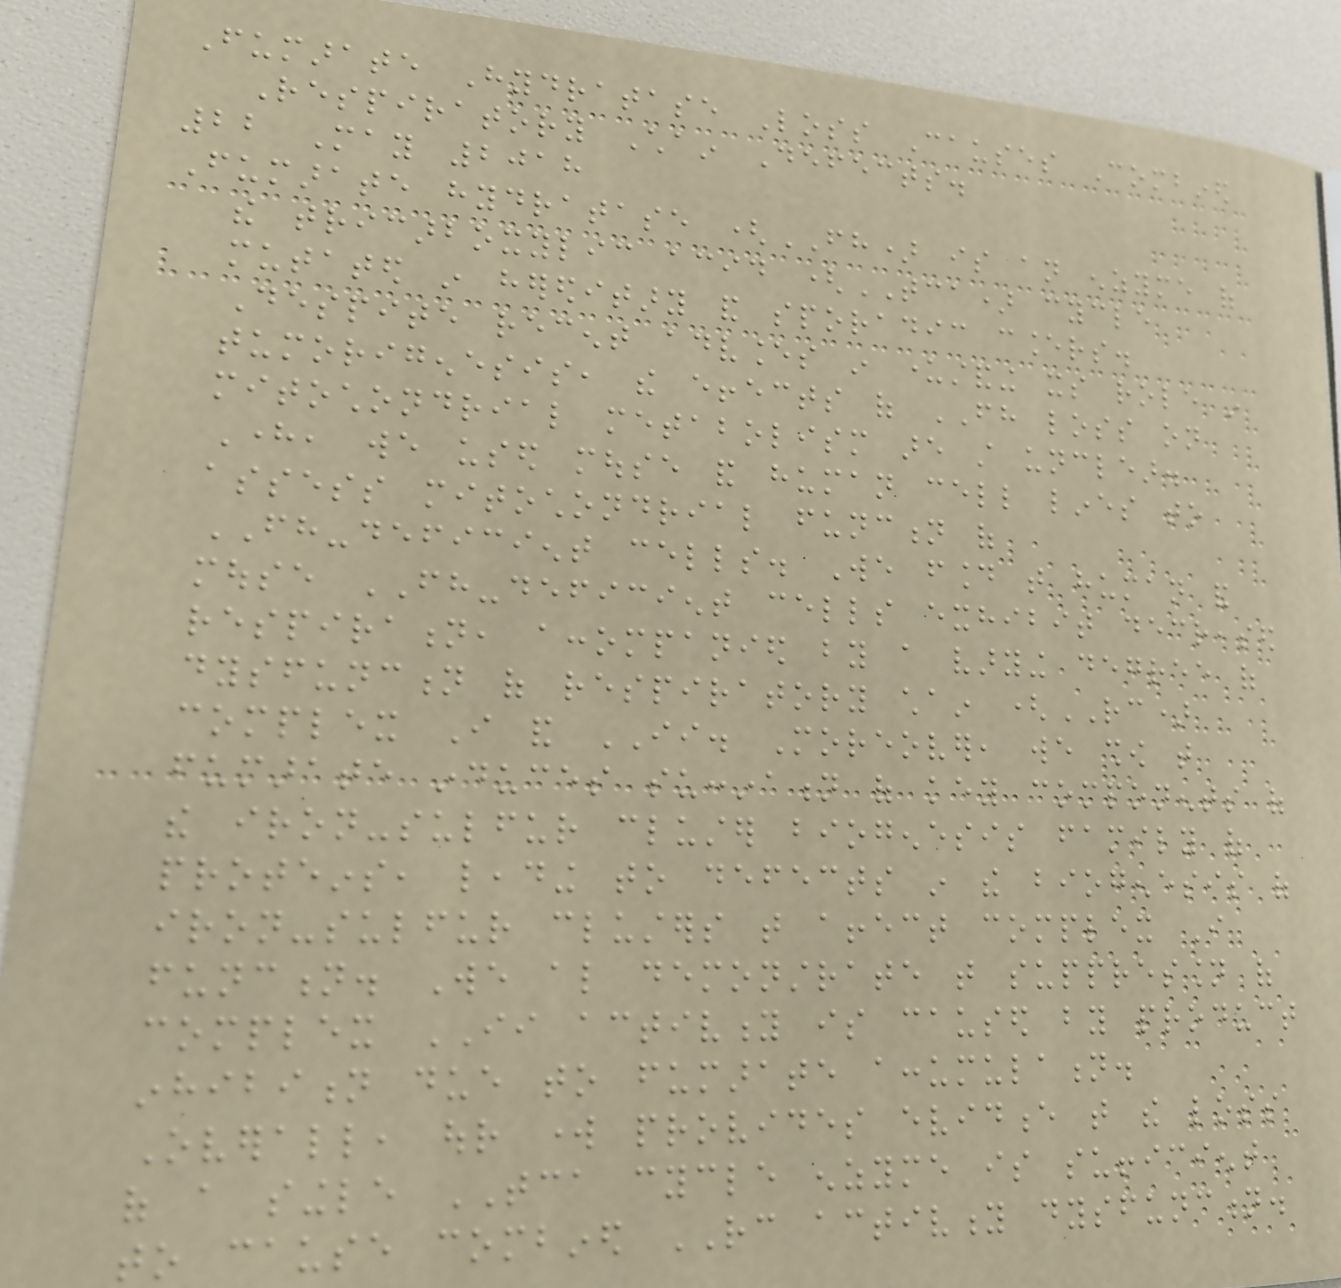Fumarate Hydratase Loss Causes Combined
Respiratory Chain Defects.
22 May 2018
Fumarate hydratase (FH) is an enzyme of
the tricarboxylic acid (TCA) cycle
mutated in hereditary and sporadic cancers.
Despite recent advances in understanding its role in
tumorigenesis, the effects of FH loss on
mitochondrial metabolism are still unclear.
Here, we used mouse and human cell lines to
assess mitochondrial function of
FH-deficient cells. We found that human and
mouse FH-deficient cells exhibit decreased
respiration, accompanied by a varying degree of
dysfunction of respiratory chain (RC)
complex I and II. Moreover, we show that
fumarate induces succination of key components of
the iron-sulfur cluster biogenesis family of
proteins, leading to defects in the biogenesis of
iron-sulfur clusters that affect complex I
function. We also demonstrate that suppression of
complex II activity is caused by product
inhibition due to fumarate accumulation.
Overall, our work provides evidence that the loss
of a single TCA cycle enzyme is sufficient
to cause combined RC activity dysfunction.
